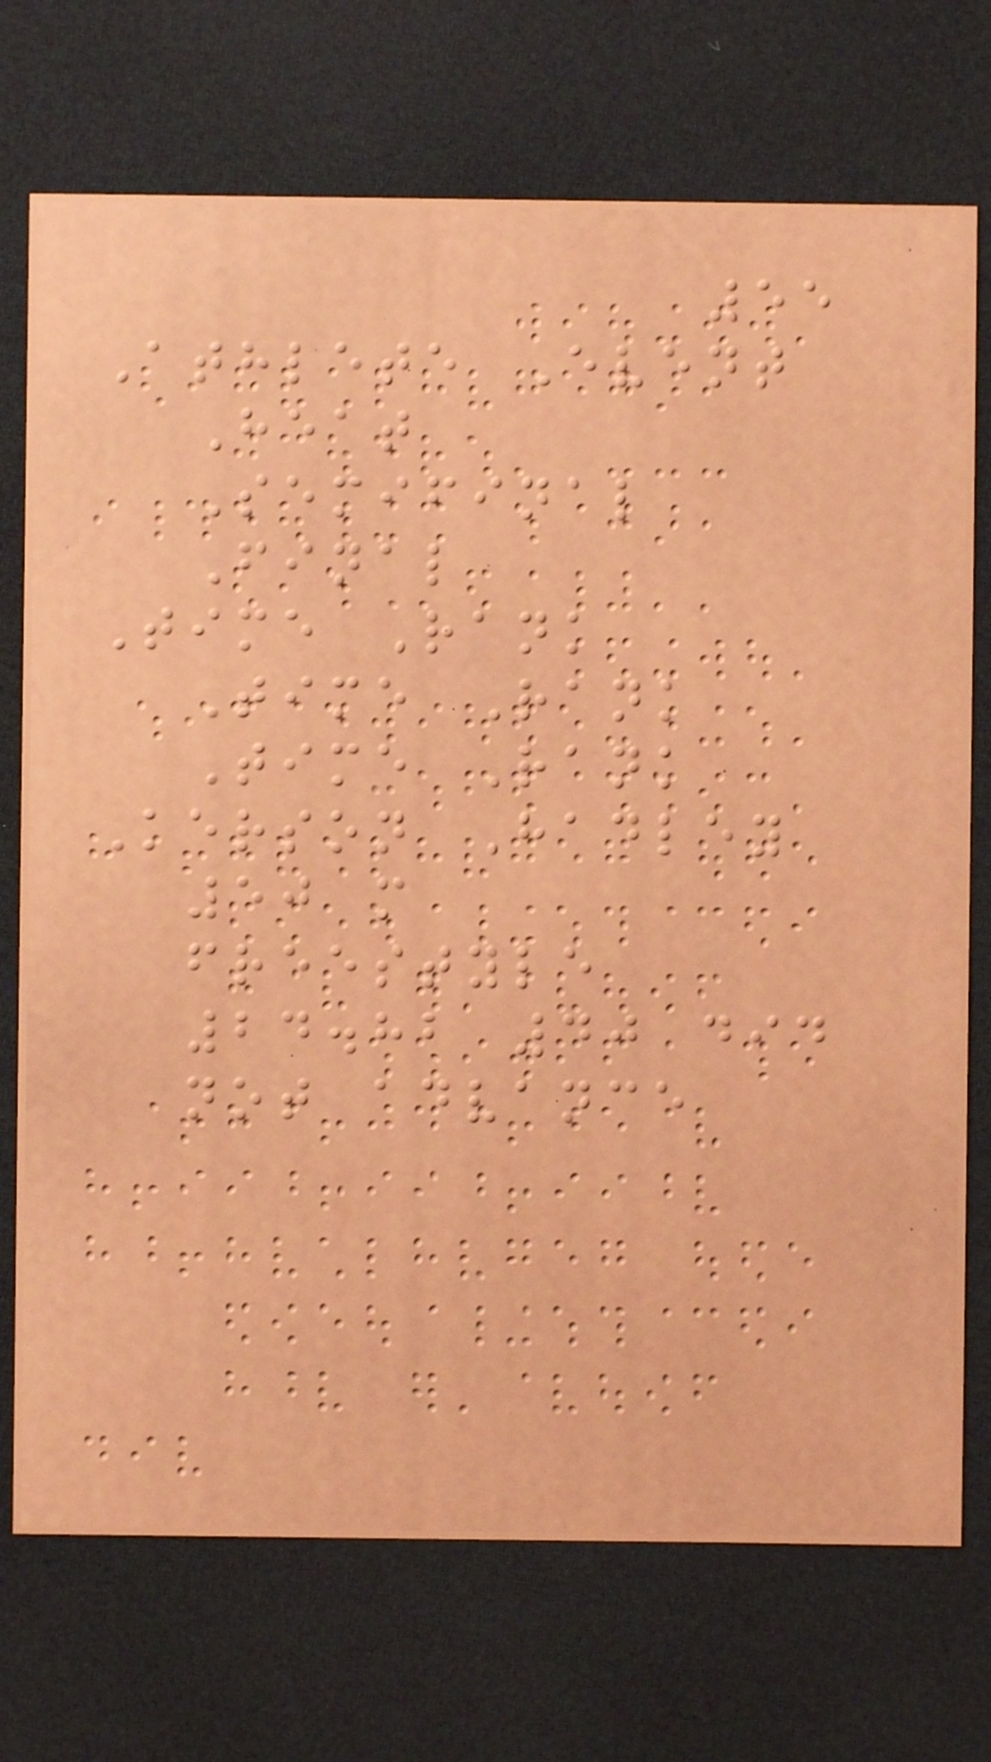55
Athlete Event
Heat
Semifinal
Final
Time Rank
Time Rank
Time Rank
Kerson Hadley
50 m
freestyle
24.82 40 did
not advance
